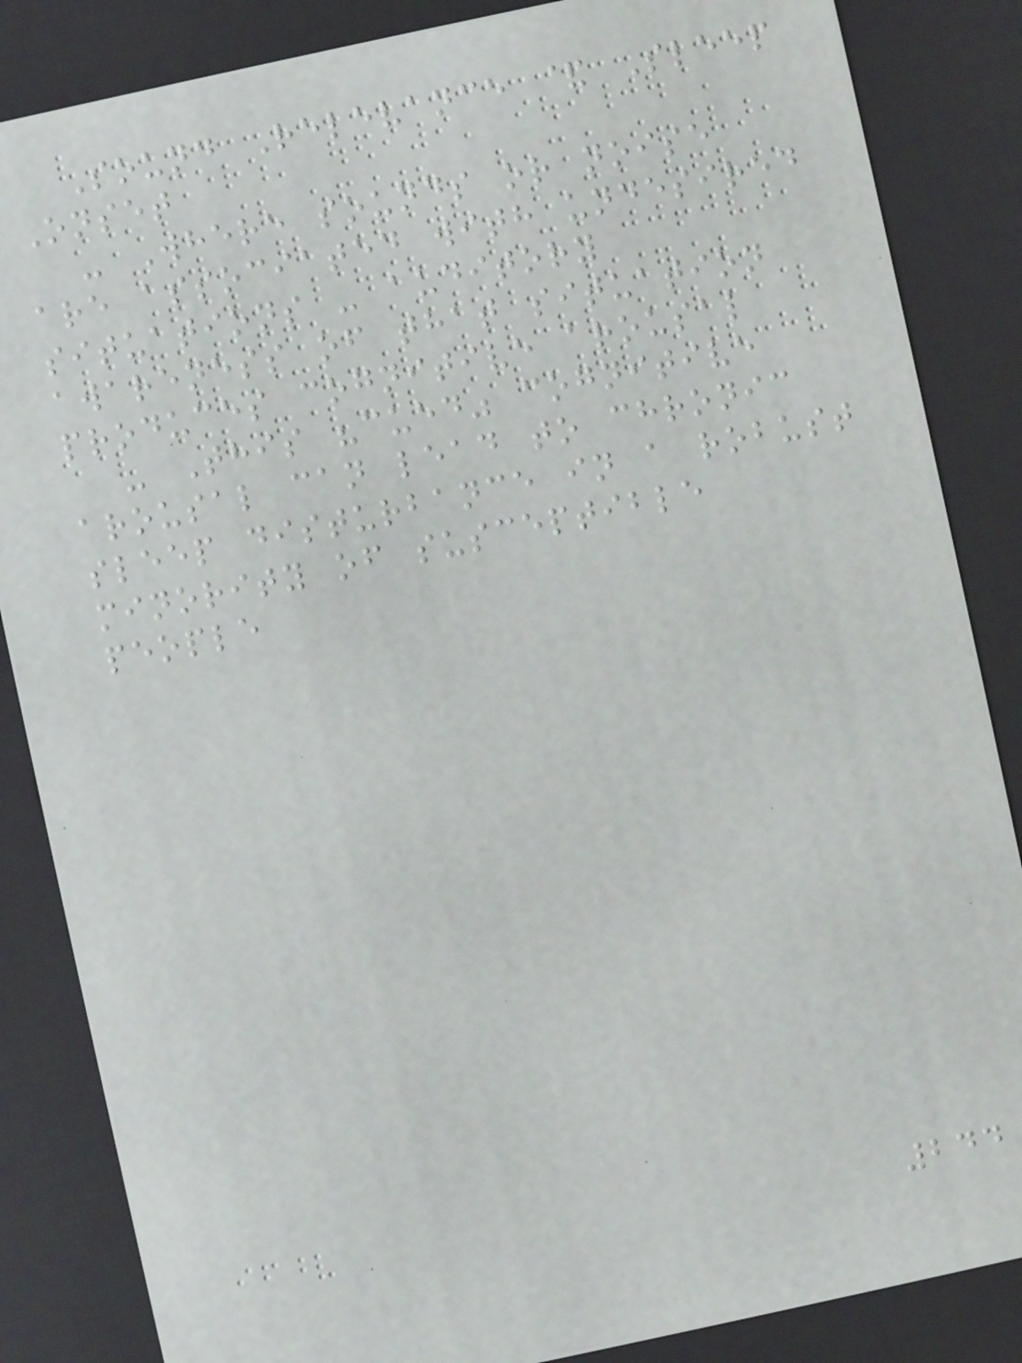Sound Relevance & Sleep
Onset
- Where sounds or noise
are associated with undesired
situations - auditory
awareness of that situation
produces cognitive arousal
- This "cued" cognitive
arousal can lead to chronic
sleep disturbance in a robust
minority of susceptible
people
244
